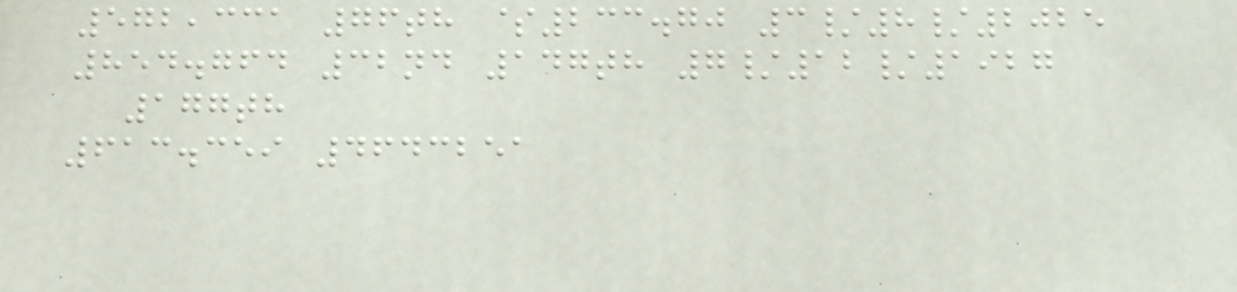572,331 76th $233.70 3/8/2025
854.764 32nd 147th 7/12/1927
177th
613.359 4643251
